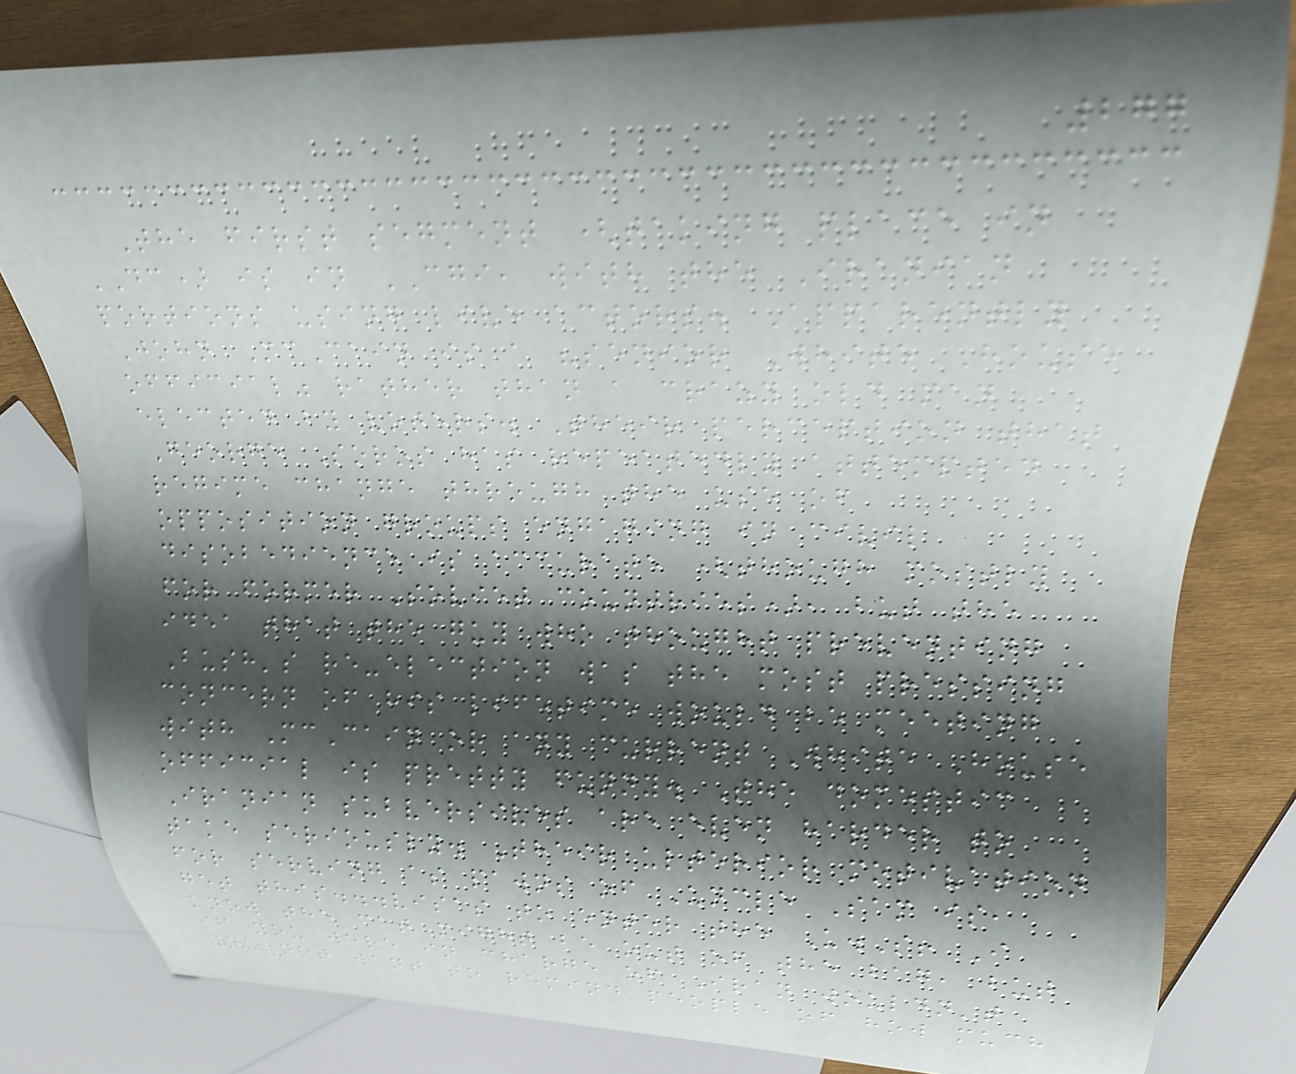277
The first segment (taking place in
DC) is in CGI, with the Iranian
portions using live actors. Apparently
John McCain is a "senior White House
official" rather than a crazy old man
elected by voters. Their perception that
George Soros has repeatedly attempted
regime change through the use of
opposition groups engaging in civil
disobedience is accurate (though mostly
for former Soviet countries), but the
idea that the guy who thought preventing
Bush's re-election was the most pressing
concern of his lifetime would be meeting
with McCain or any current White House
official is pretty funny. The domestic
Iranian subversives are even harder to
take seriously. Their ulterior motivation
for serving as pawns of Uncle Sam is,
get this...visas to enter the U.S! I
know the cat might be out of the bag, but
if you were in charge of Iran wouldn't
you not want to remind people of how much
